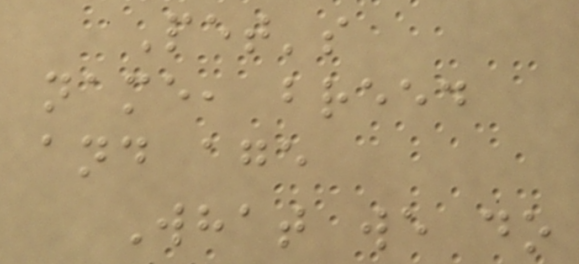Pet's
name, breed
and age
What we do
